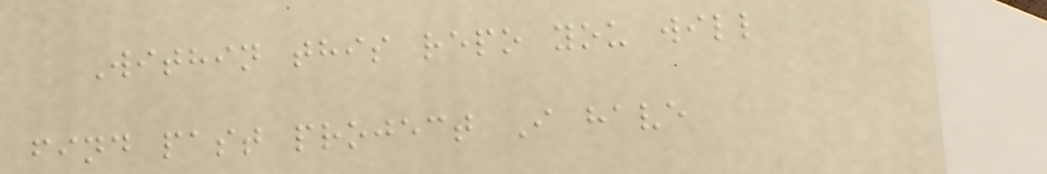Within this repo you will
find past project I have
